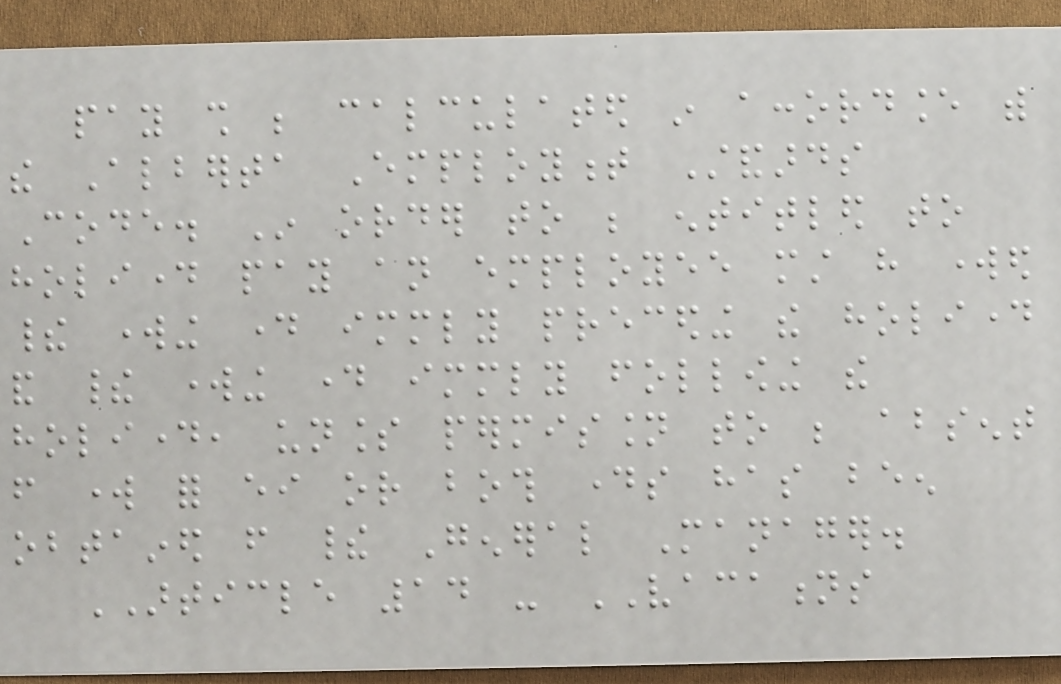pay shall be calculated in accordance with
the Alberta Employment Standards
Code. In order to be entitled to
holiday pay an employee must have worked
their working day immediately preceding the holiday
and their working day immediately following the
holiday, unless permission to be absent
from work for either or both days has been
obtained from their General Manager.
ARTICLE 14 - VACATIONS
